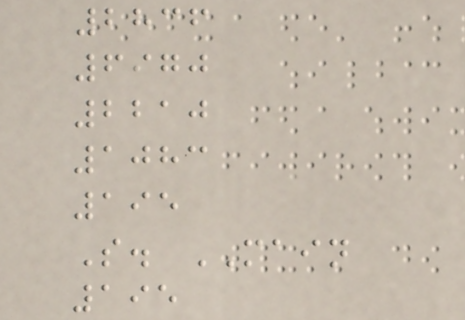2836
6970
2210
1083
195
S. MAIN
195
